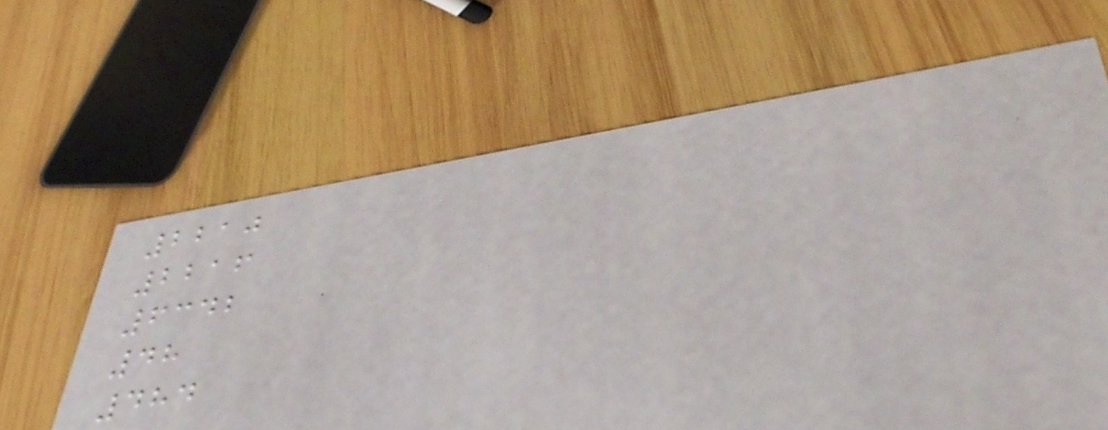2210
2216
6342
48
484
